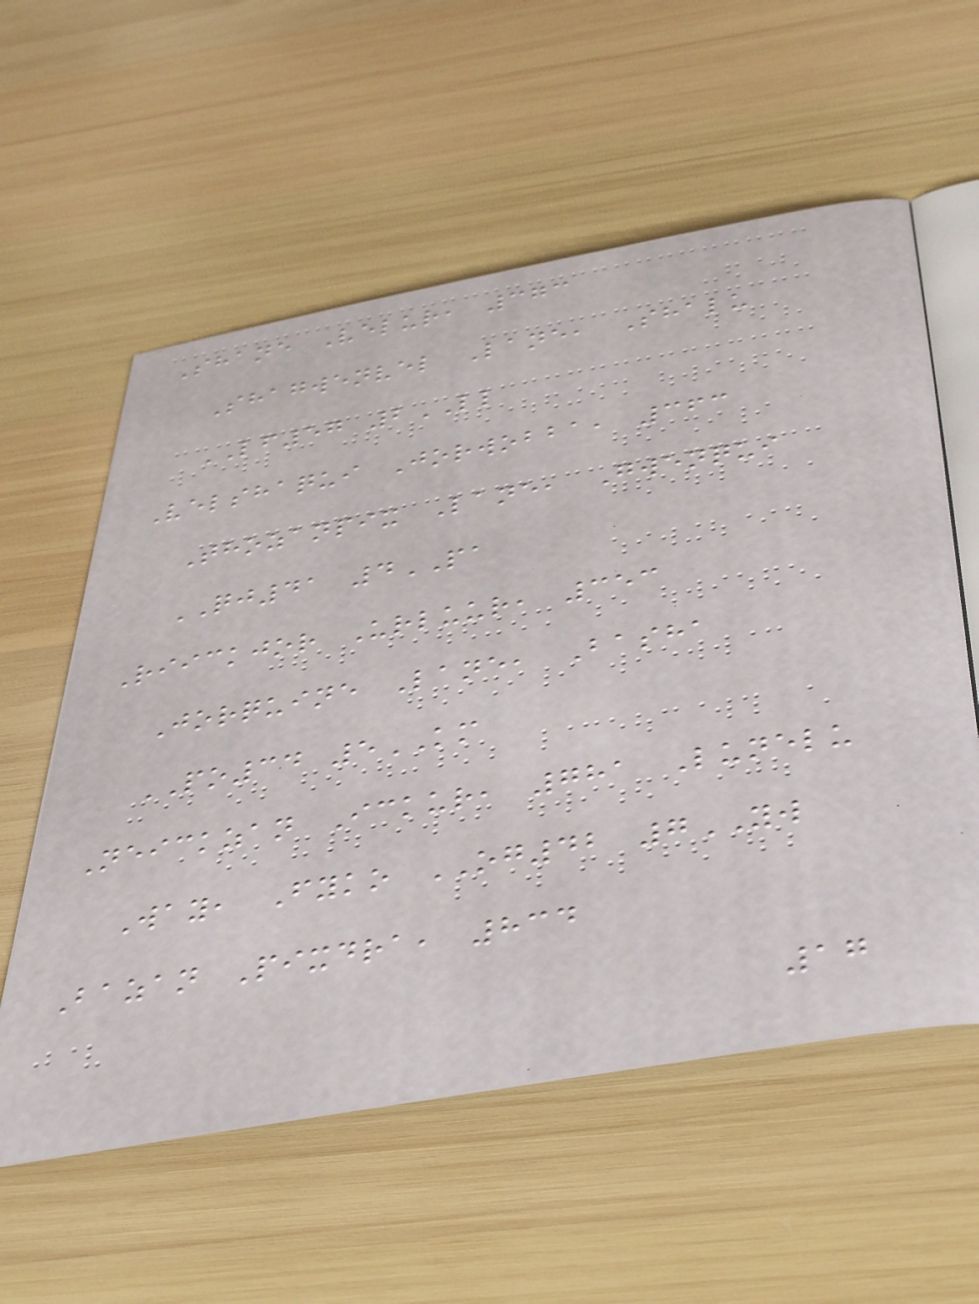Shane Velur, 373
Shagwenvel Lane, Shalu
LF57 2LL
Velshaqui Jorwobba, 363
Thozanpix Lane, Gwenqui
QJ41 4PA
Riickjor Urluur, 353
Jorquine Lane, Basha
PO34 5KM
Neickzan Ickur, 781 Lunelu
Way, Fyko OG42 7YW
Bazan Pixdra, 834
17
